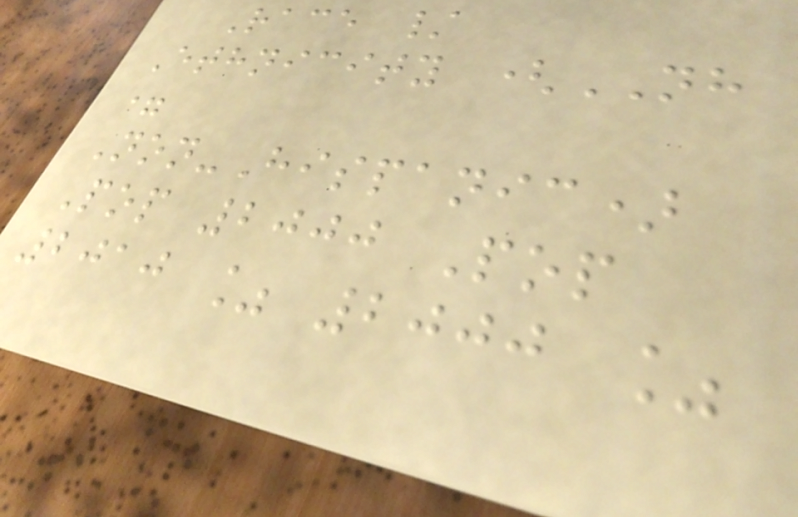Race /
Ethnicity (NH
=
Non-Hispanic)
Pop 2000 Pop
2010 % 2000 %
